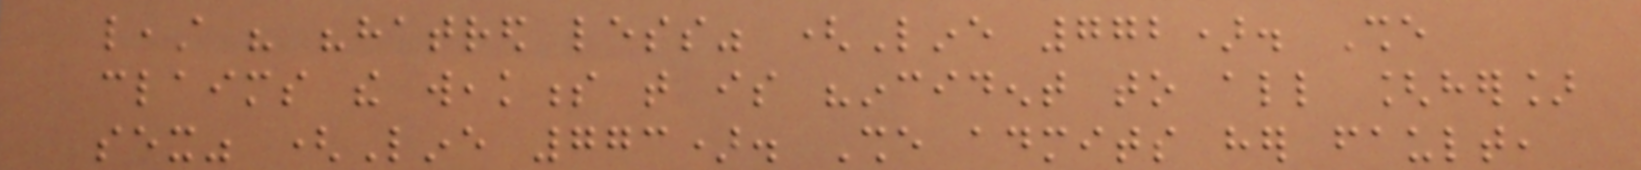least his "hatred less" (Line 772). She
claims the weakness that is "incident to all [her]
sex" (Line 773). She admits her fault,
